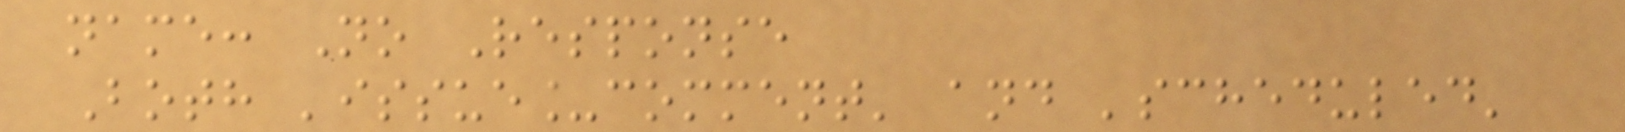name: No Response
Both 'issue_comment' and 'scheduled'
